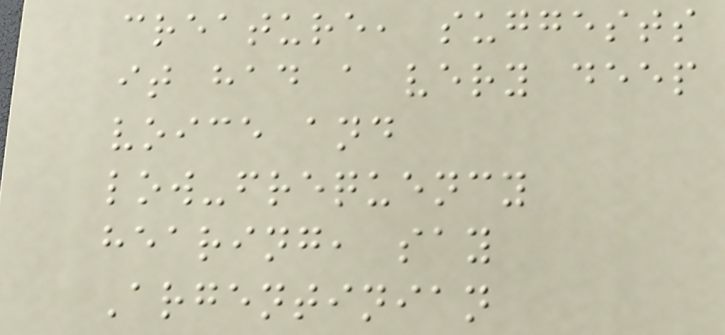creature, suggests
it had a very deep
voice and
low-frequency
hearing, say
Argentinian
